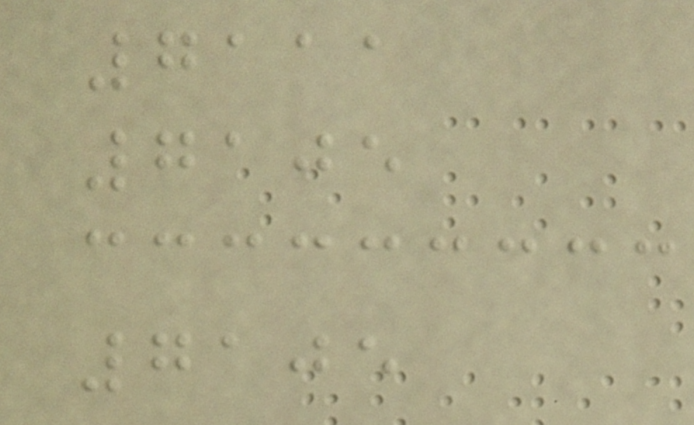7111
7105
7105
